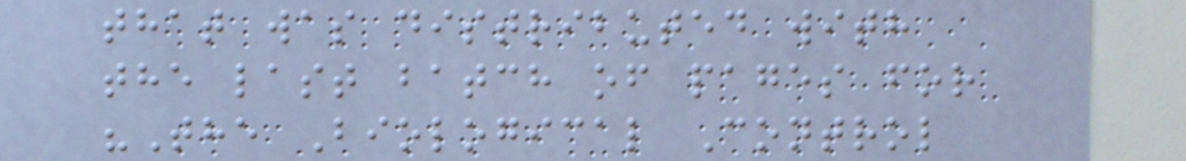that was distributed with
the last batch of pages for
"The Biological Control
